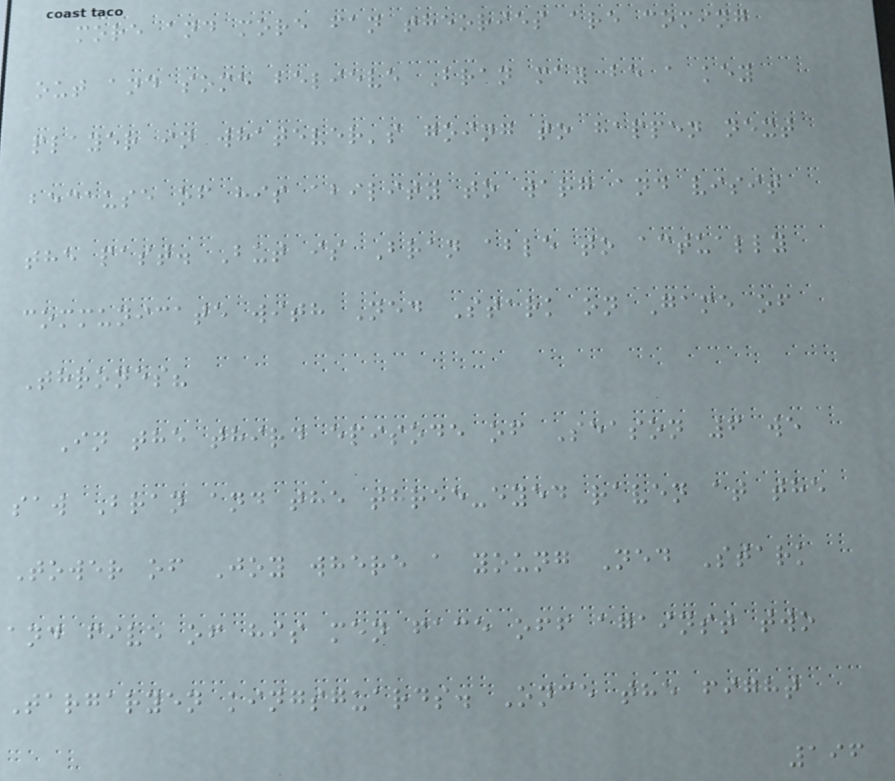more and more fan theories are coming
out and some believe Bran may be a key
player in whatever's going to happen next
because of his ability to warg and visit
the past. But is Bran able to actually
communicate with Ned Stark on Game of
Thrones?
In the third episode of Season 6 we
saw Bran and the three-eyed raven at the
Tower of Joy where a young Ned Stark
and five of his men face off against two
Targaryen kingsguards. Once the fight
196
